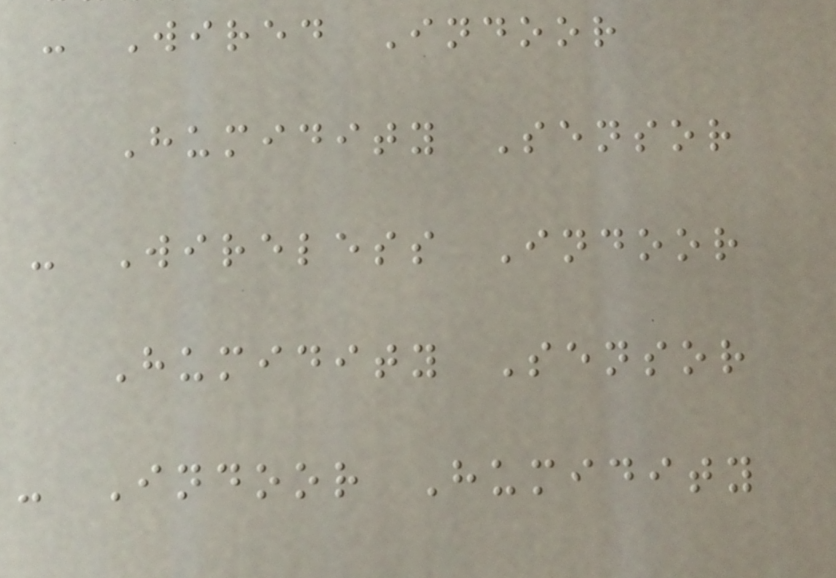- Wired Indoor
Humidity Sensor
- Wireless Indoor
Humidity Sensor
- Indoor Humidity
